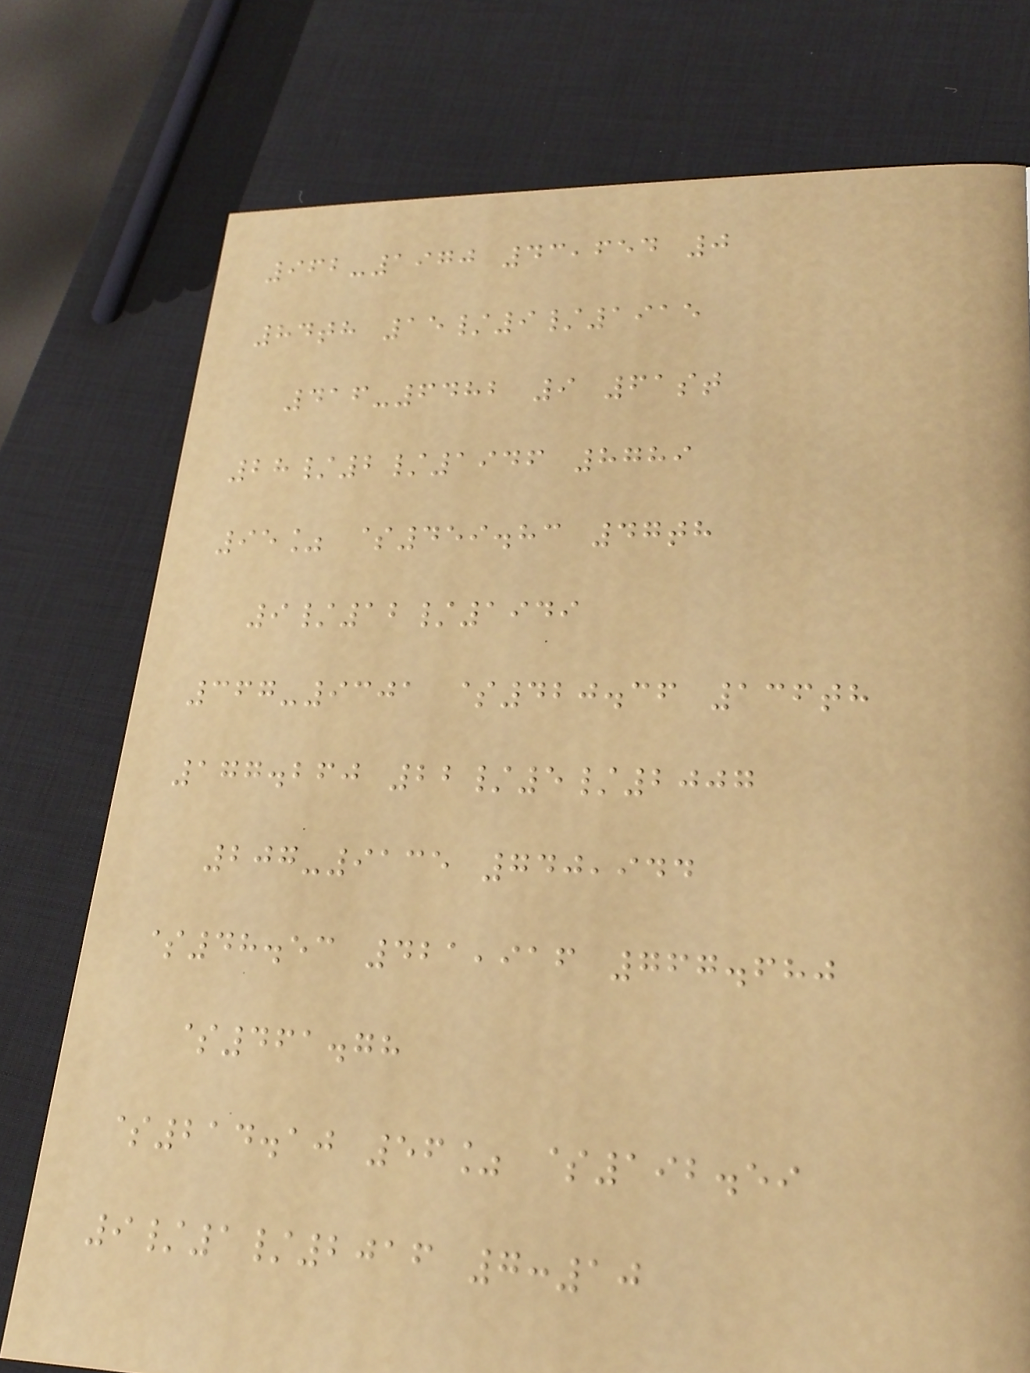962-1970 43,654 0
84th 15/9/1915
416-6482 9 61st
28/2/1946 8789
95% $459.83 47th
9/12/1949
367-9301 $420.36 136th
177.260 22/5/2007
207-9135 740,944
$48.53 421,916 767.680
$461.78
$214.10 56% $192.59
9/1/2016 7:10
